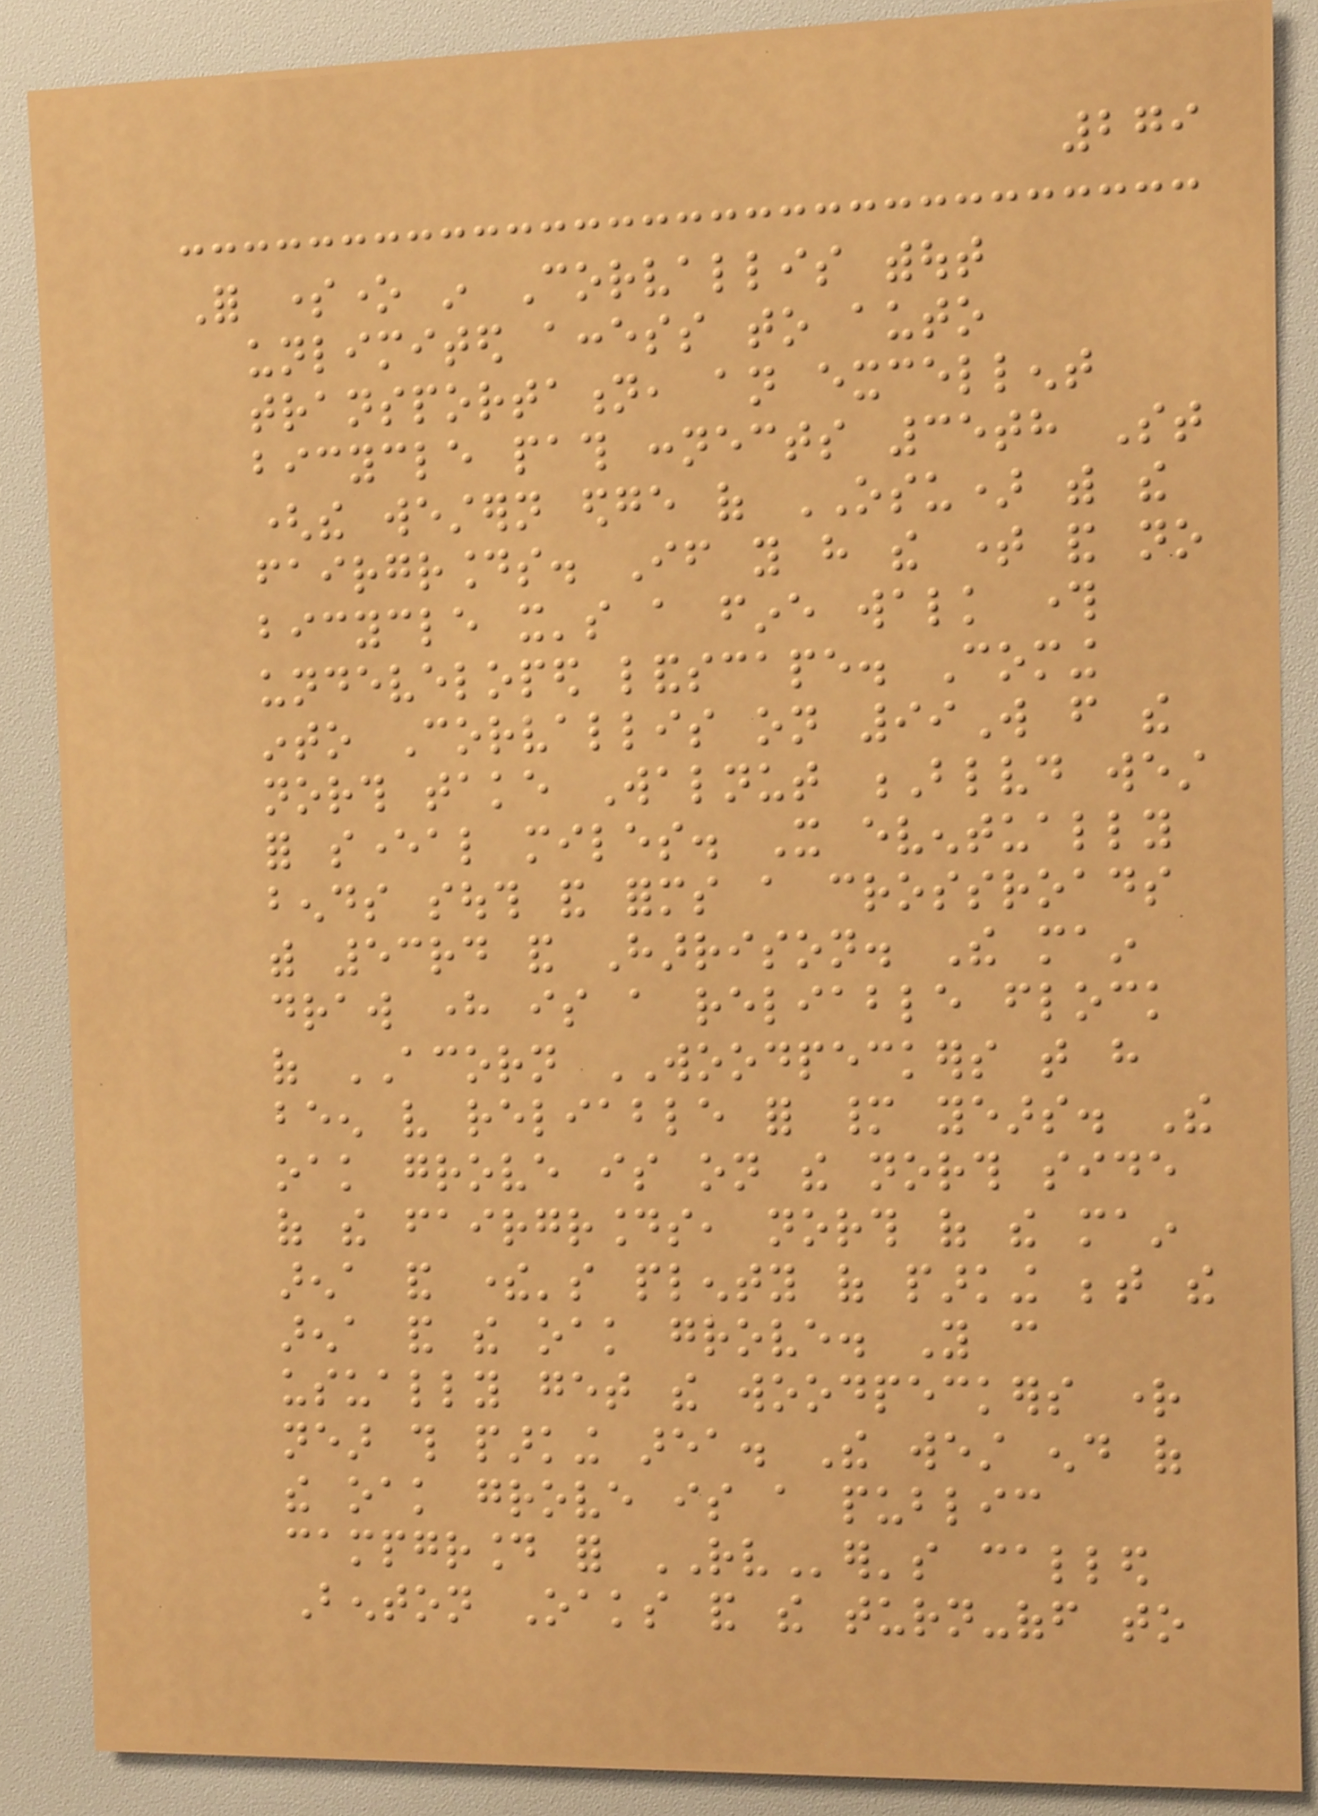279
For someone in Corvallis without
unlimited access to auto
transportation, an excellent
bicycle path connects 35th St
(the western edge of OSU) with the
fairgrounds. If you have the time and no
bicycle it's a fine walk through
undeveloped landscape. Coming
into Corvallis on 99W from the
north take Walnut Blvd west
for several miles. It eventually
bends south and forms a crossroads
with 53rd and Harrison. The main
draw here is a reliable flock
of ACORN WOODPECKERS that have
been very reliable for many years. The
oak grove is on the north side
of the fairgrounds, north of the main
arena and there's plenty of parking between the
arena and the oak grove. You can
usually get the woodpeckers right
near this parking area. The west end of
the oak grove is a public
campground for RVer's called
Benton Oaks and the turn-off to
